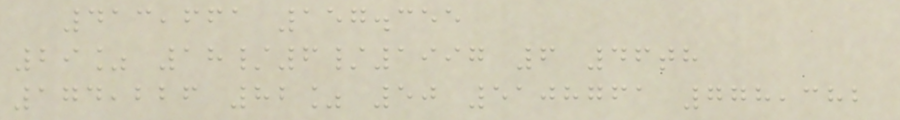413,661 157.355
29% 18/6/1997 6 46th
174,226 82% 50 5108761 778,382
